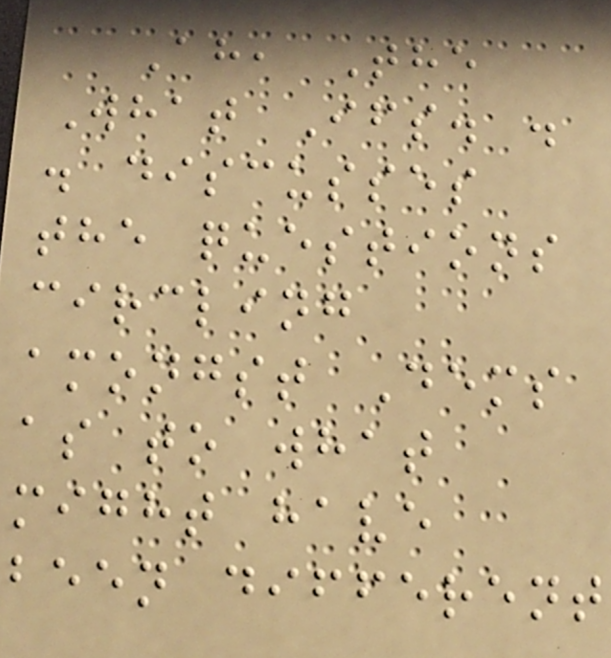Ah, The
What Ifs. .
. discusses
the questions
circling
amongst Dems
as to what
might have
been different
